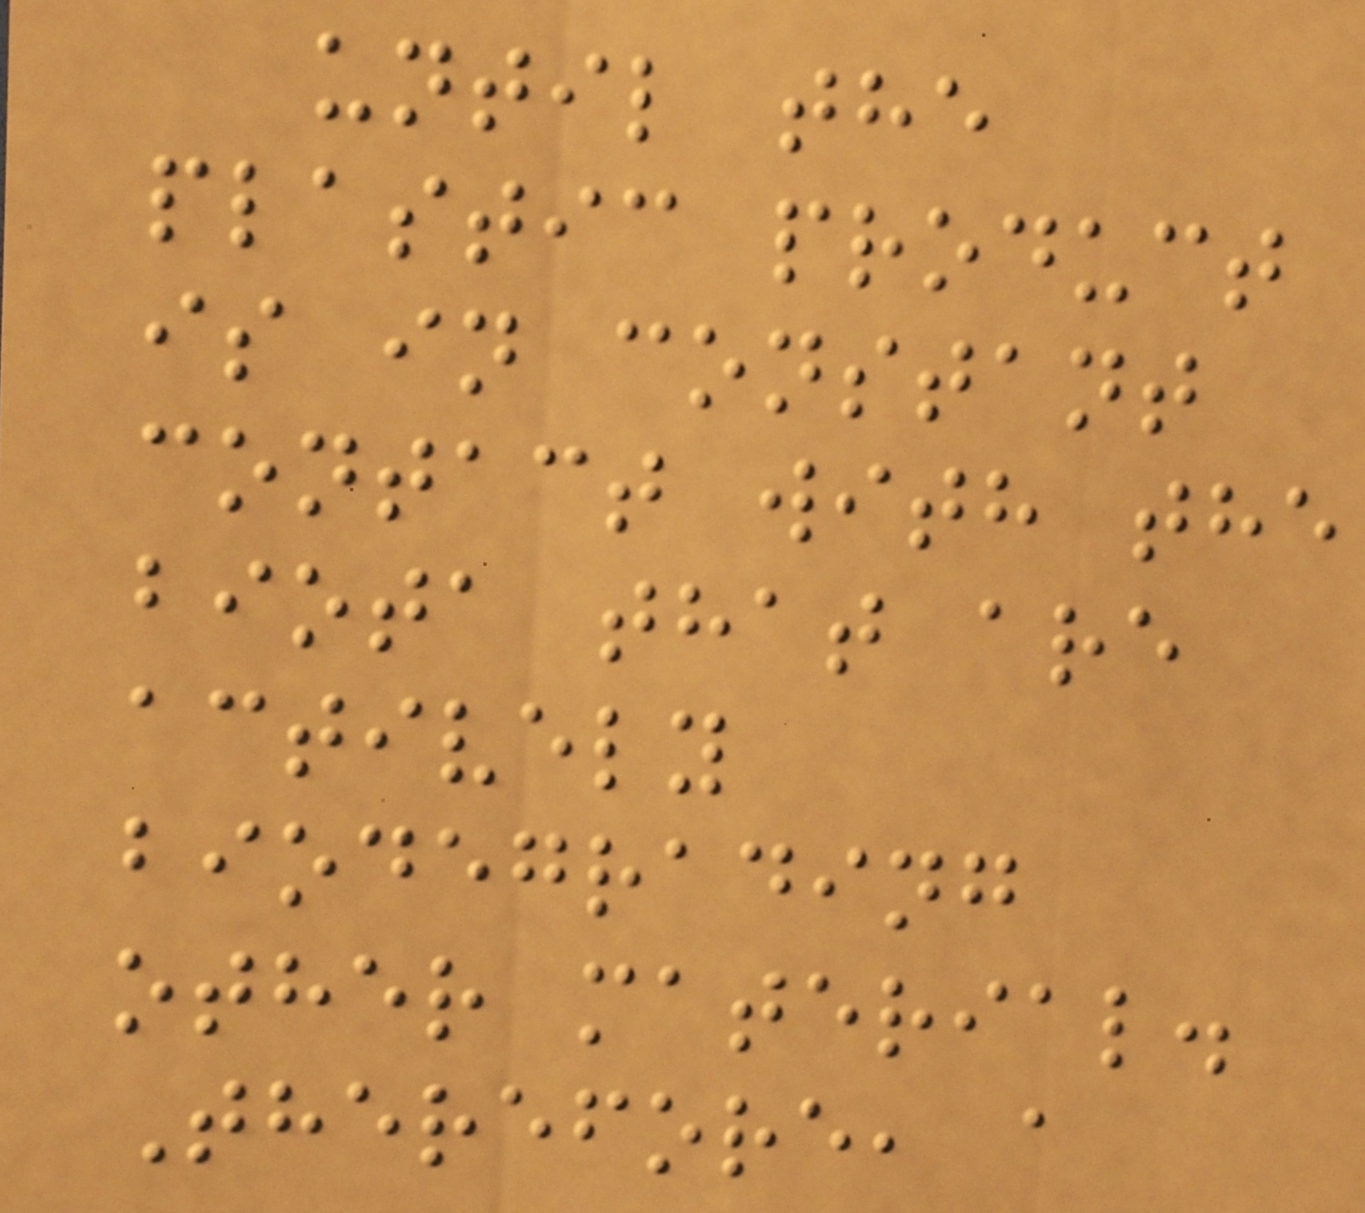until the
plastic product
is in constant
contact with the
biota that are
actively
biodegrading
other material.
Therefore, a
